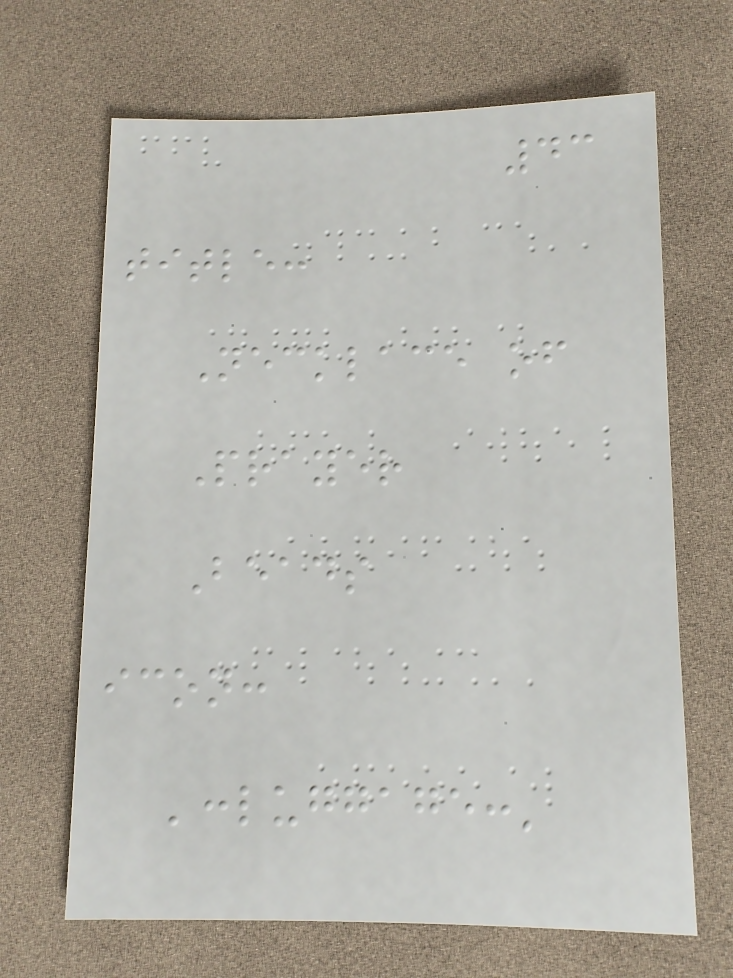43
title:
Necklace of
Prayer
Beads
icon:
':luggage:'
